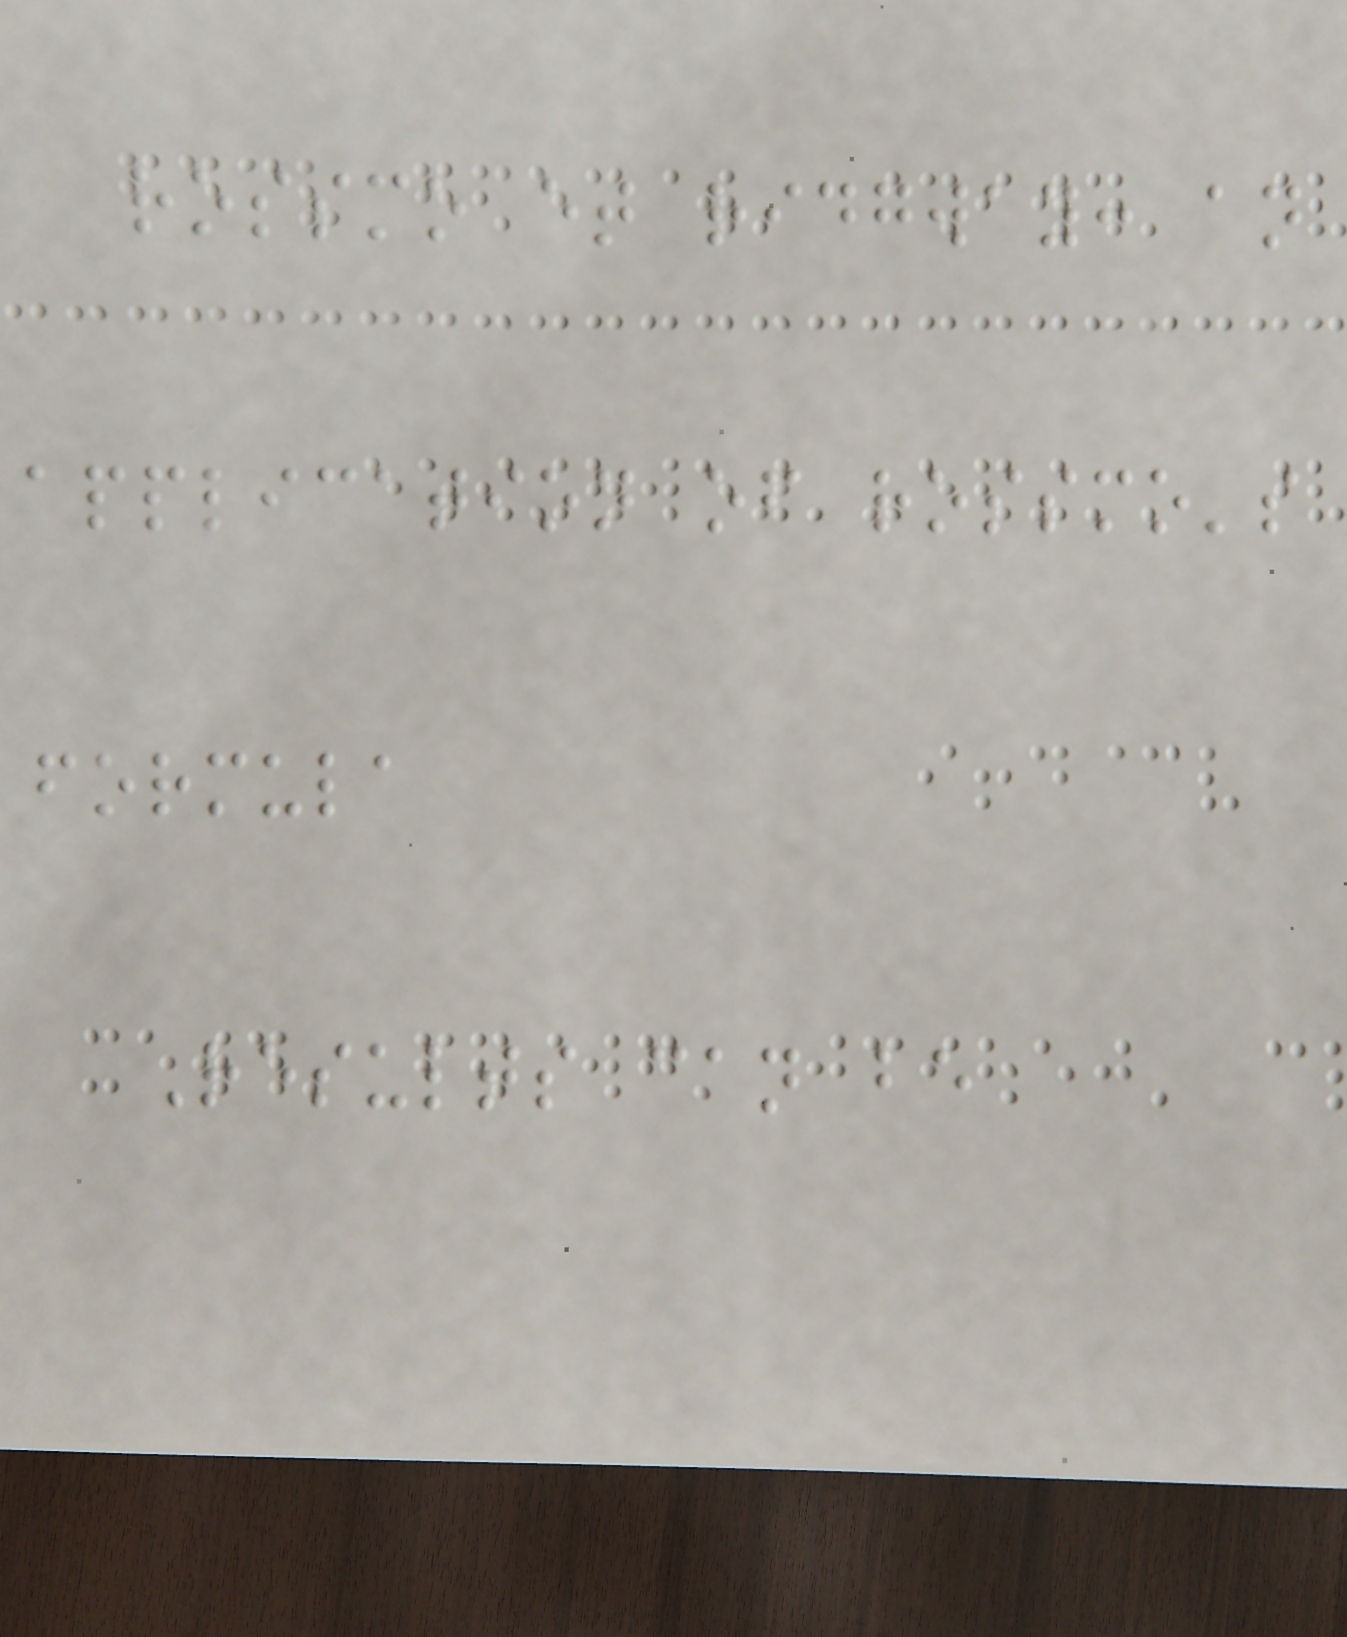rossmo et ridgway: an
application of rossmo's
formula
Results can be
